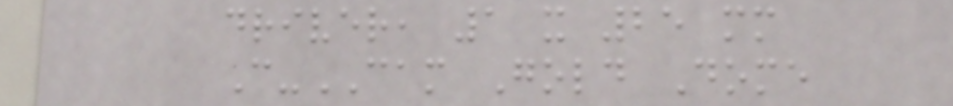driver, 1 x 25 mm
C-CAM Gold Dome
